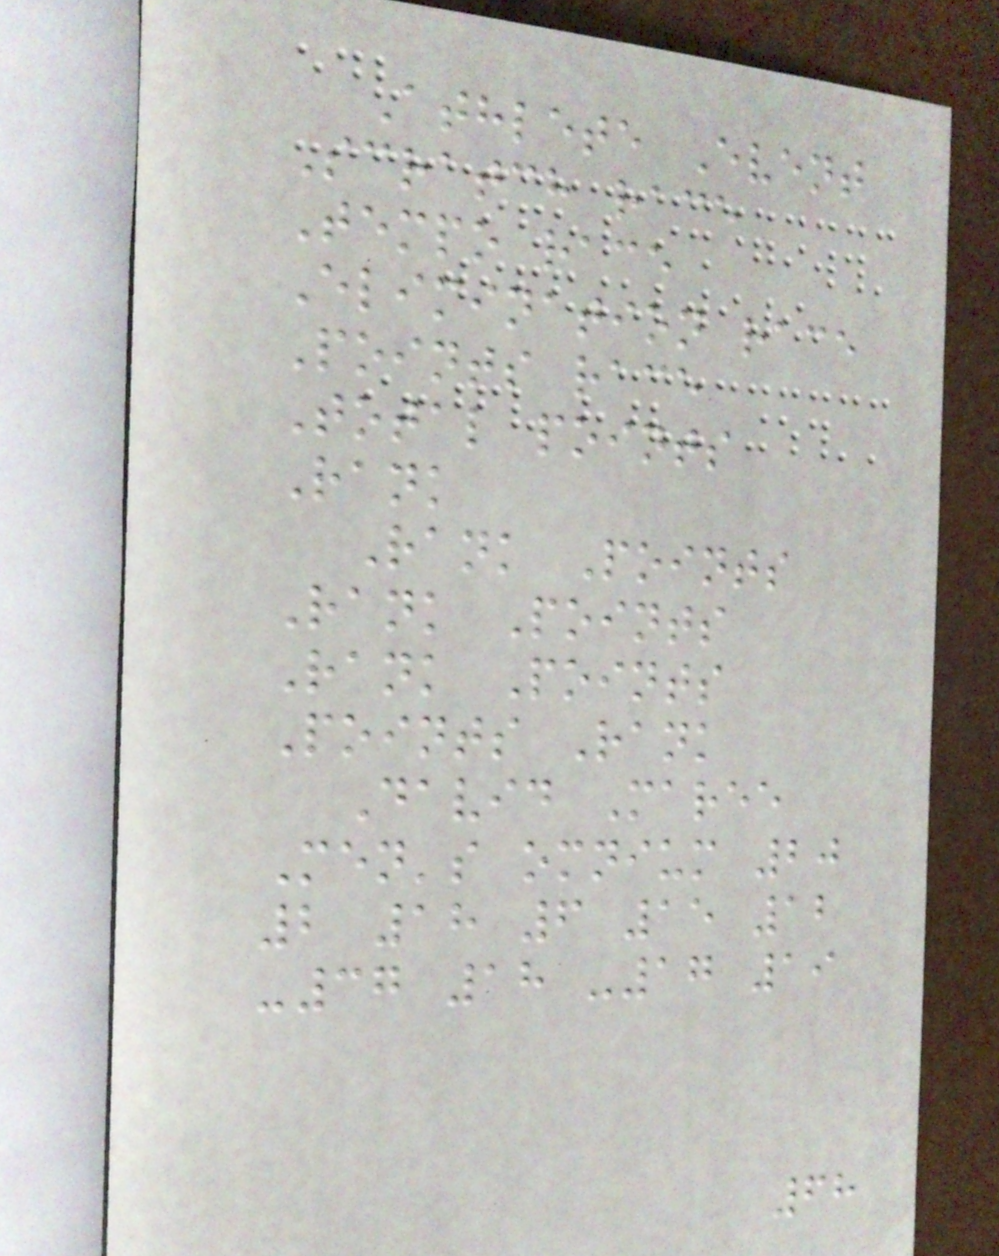Athlete Event
Scratch race
Tempo race
Elimination race
Points race
Total points
Rank
Rank Points
Rank Points
Rank Points
Points Rank
David Maree
Men's omnium 20
2 18 6 15 12
-37 18 -17 19
68
